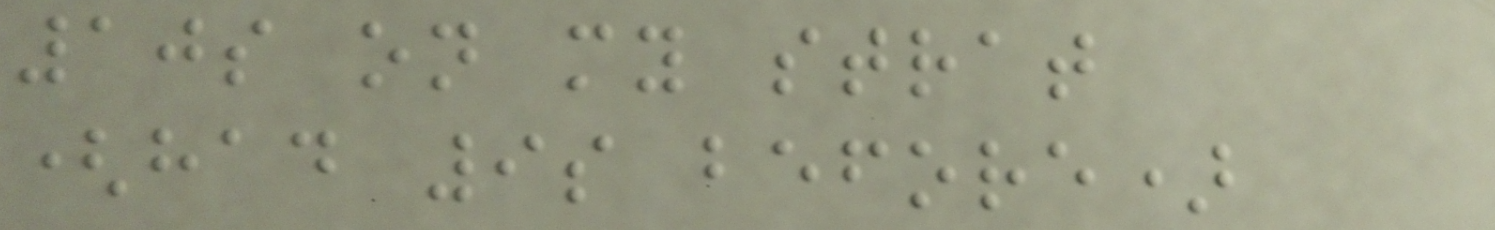10s on my strat
(had 9s before)
